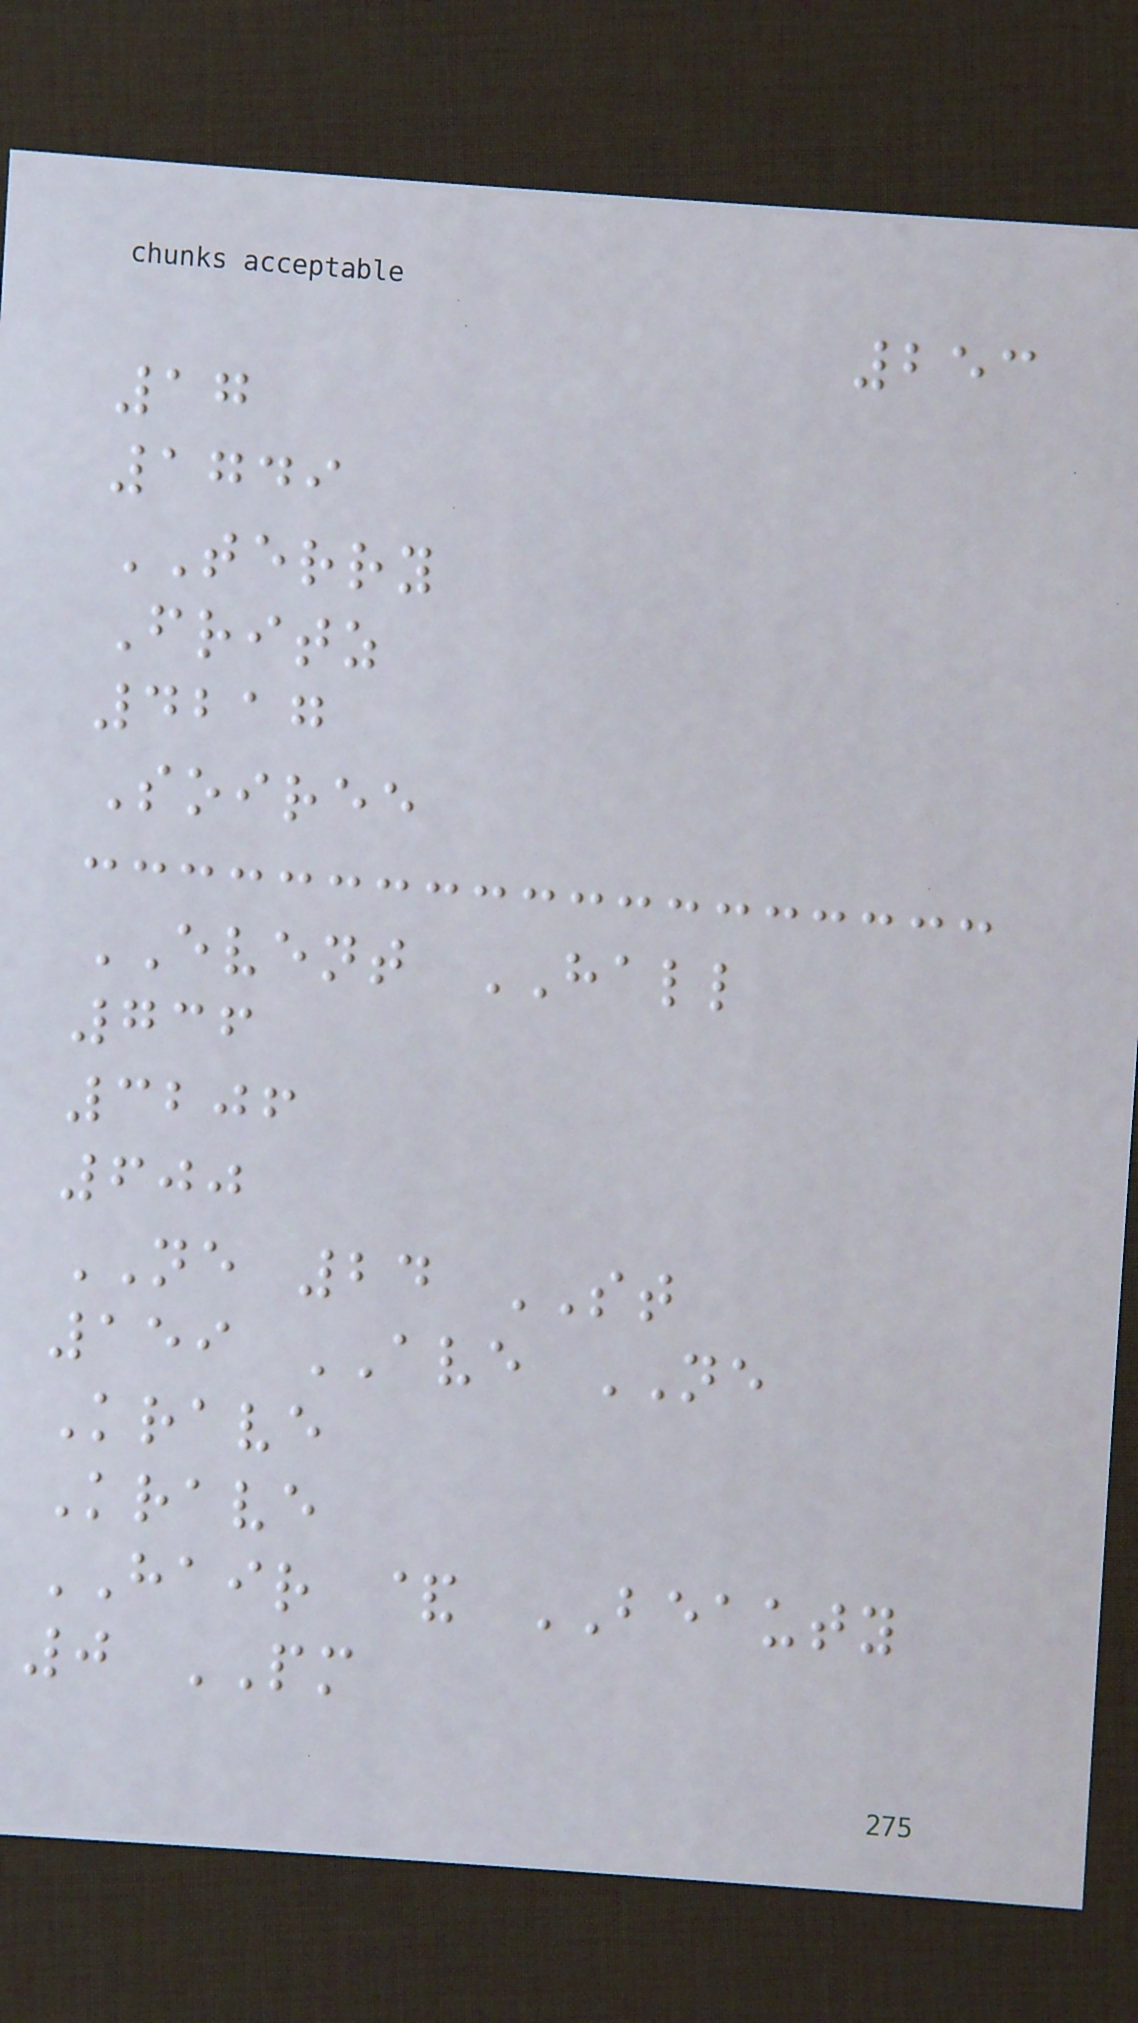253
17
1749
TERRY
Fritz
4217
Soiree
EVENT HALL
736
3206
600
NE 24 ST
159 AVE NE
Krave
Krave
HAIR & BEAUTY
0 PM
